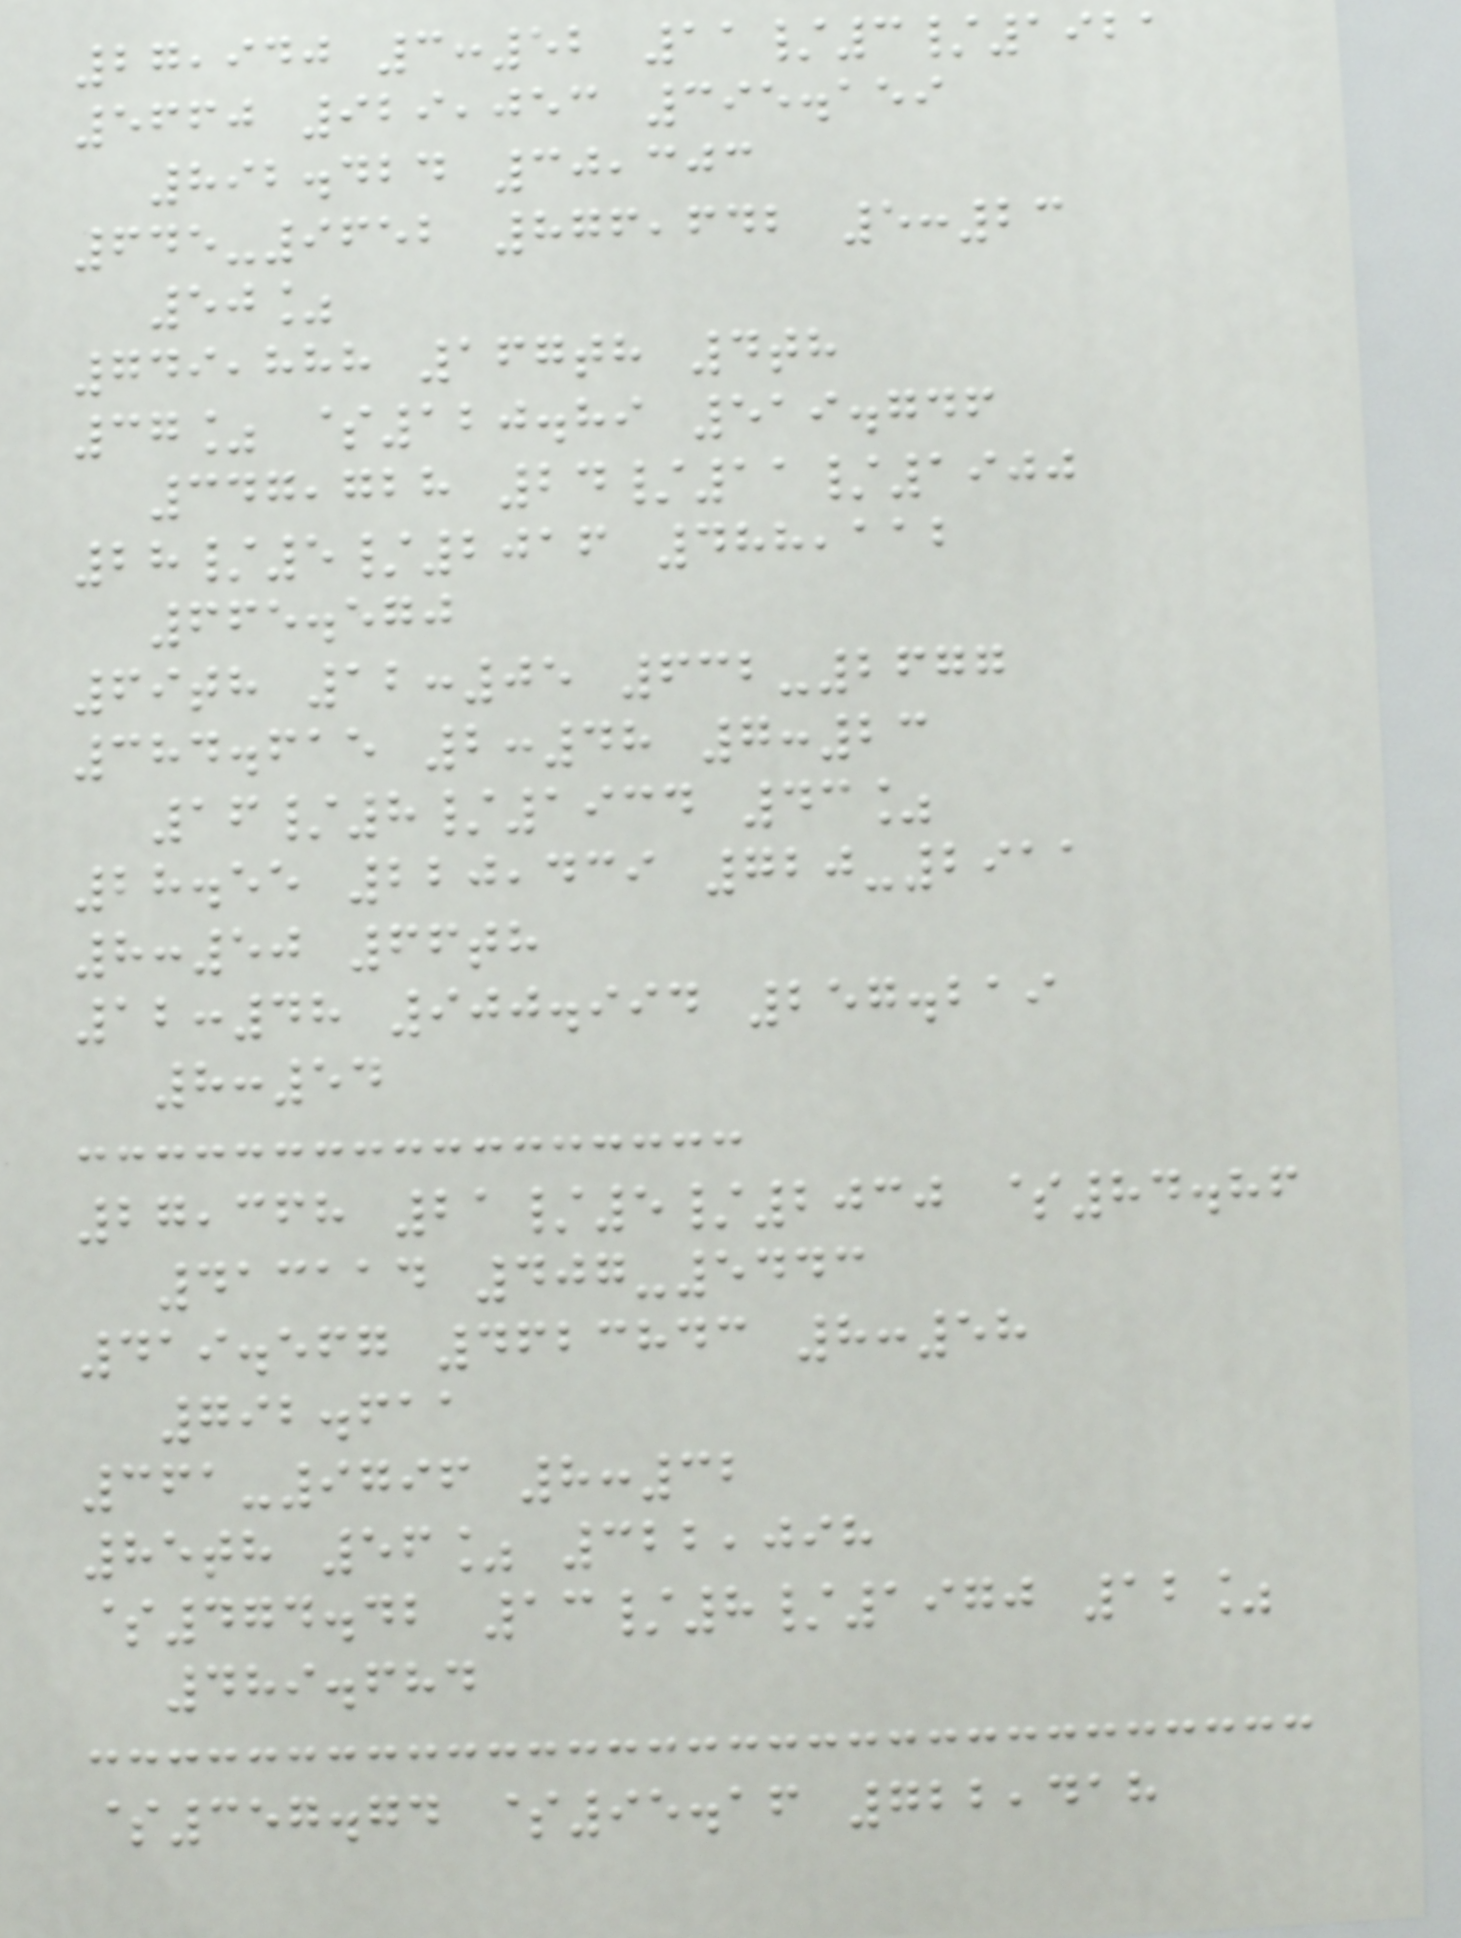27,940 3:52 11/3/1921
5660 929,053 395.159
892.424 30,303
645-9652 876,642 5:23
50%
749,888 167th 4th
37% $120.89 519.746
347,728 24/11/1900
28/5/2016 488,112
665.570
69th 12:05 632-2677
384.615 2:48 7:23
16/8/1934 43%
28.55 220,439 720-2911
8:50 66th
12:48 900.994 257.219
8:54
27,368 21/5/2030 $84.86
413114 407-5443
419.567 4623843 8:58
792.611
361-9796 8:32
85th 56% 322,098
$474.42 13/8/1970 12%
489.684
$357.74 $95.16 722,418
